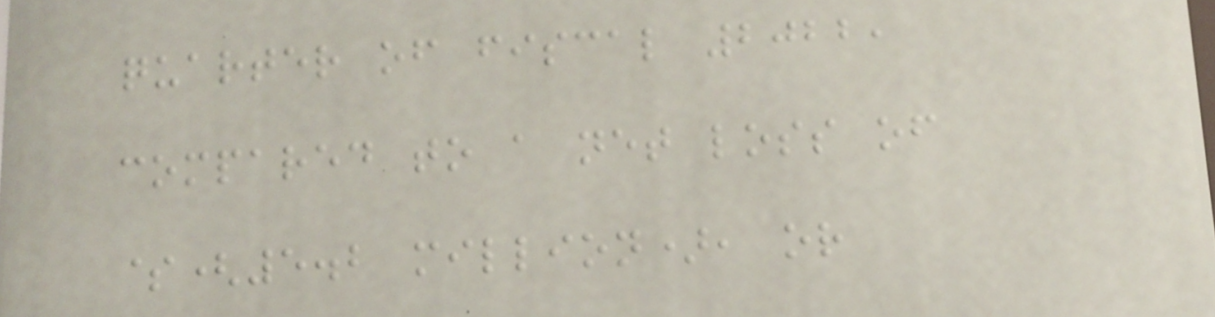quarter of fiscal 2022,
compared to a net loss of
$(5.2 million), or
